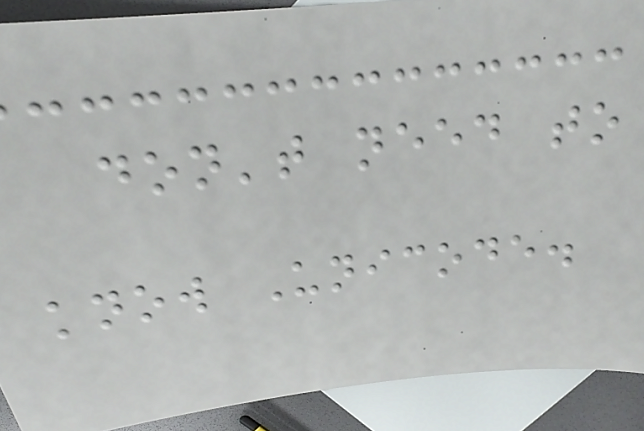don't need to
know Unicode.
